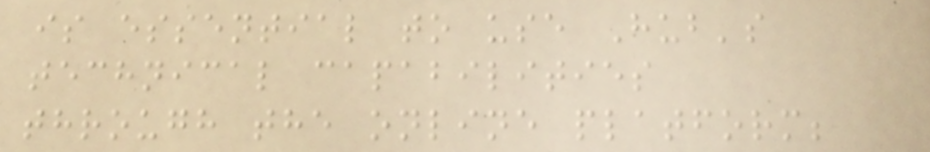is essential to use Hub's
technical capabilities
through the online platform;
